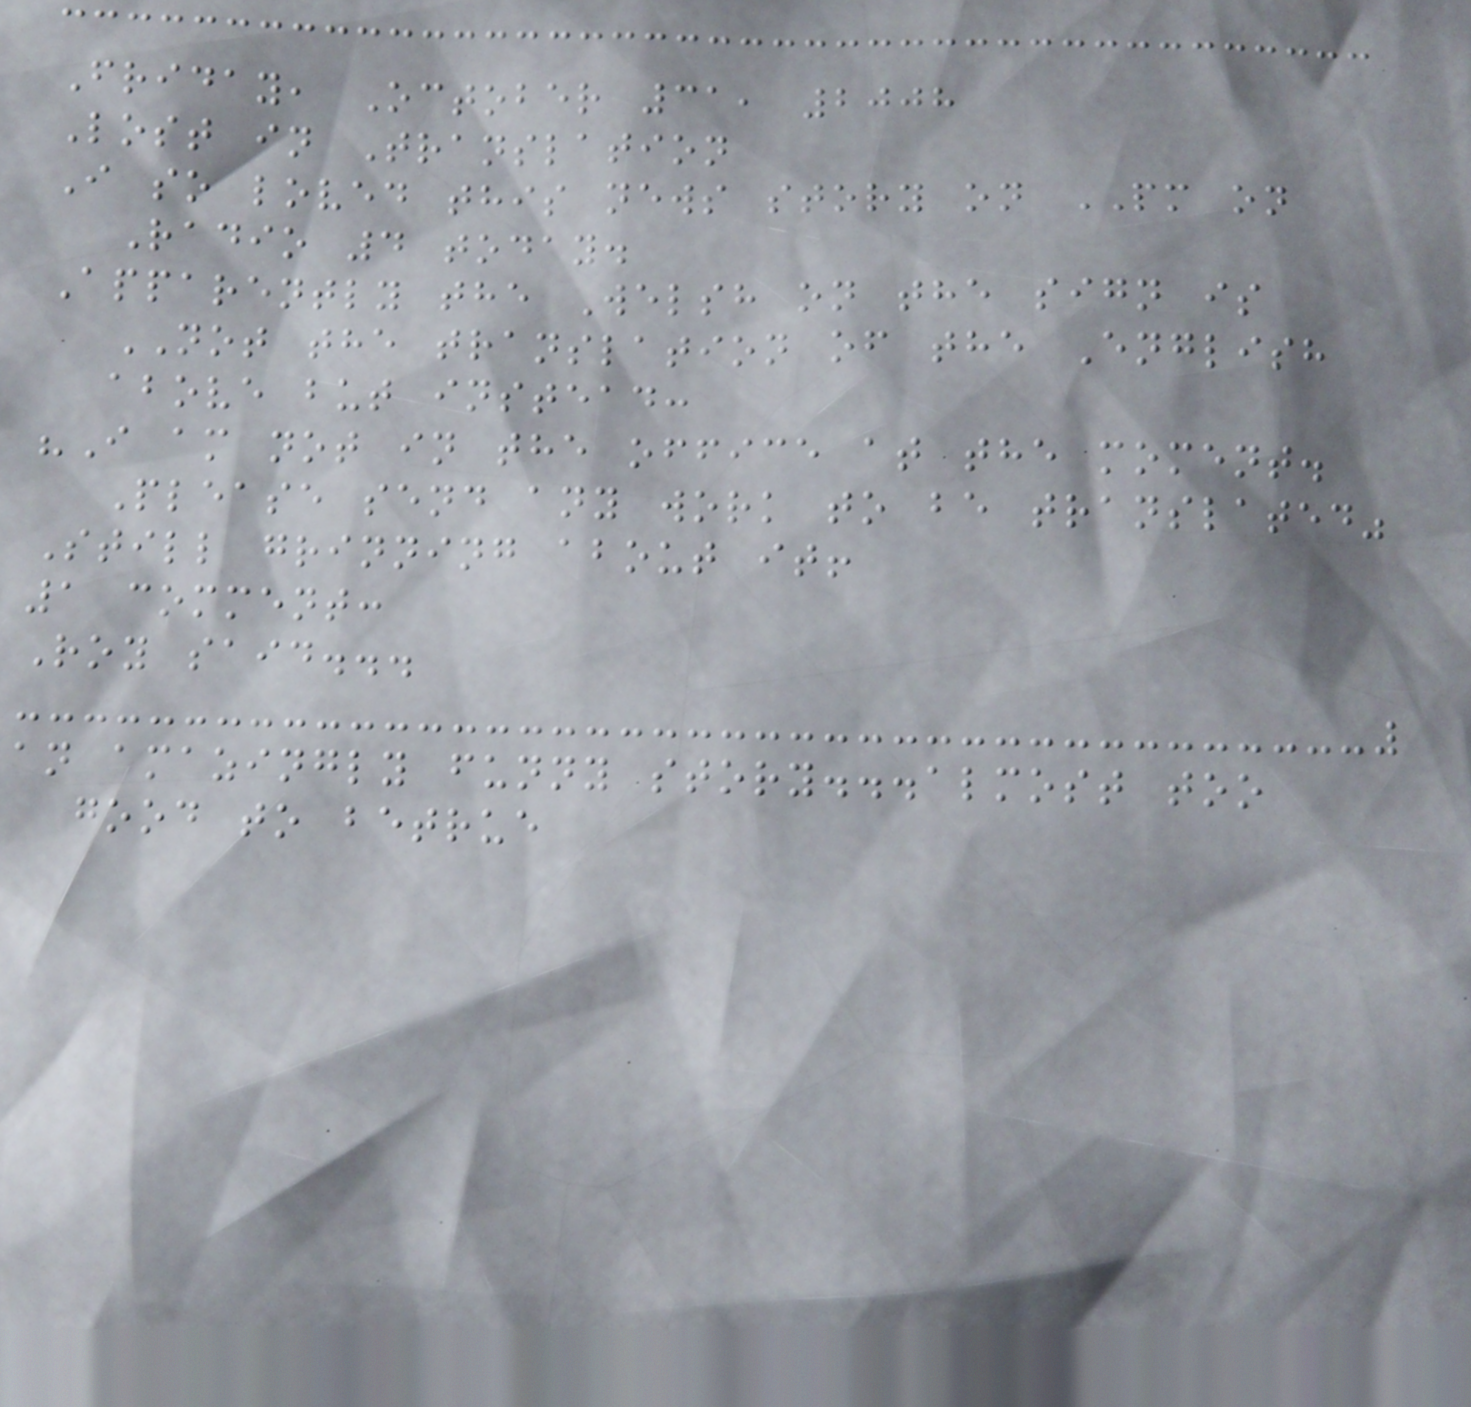Friday, October 31, 2008
Lost in Translation
I so loved this news story on PM on
Radio 4 today.
Apparently the Welsh on the sign is
NOT the translation of the English
above but instead:
"I am not in the office at the moment.
Please send any work to be translated"
Still grinning about it!
1 comment:
Roy said...
an amazingly funny story...almost too
good to betrue
